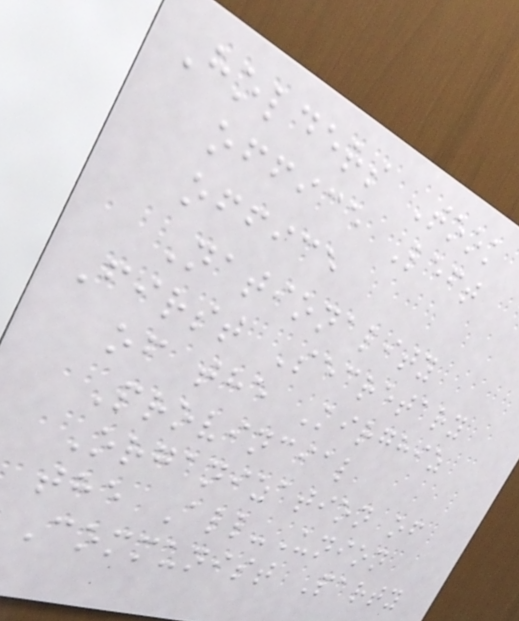Holders Took
office Left
office
Nationality
First Secretary
of the Kirghiz
Provincial
Organization of
the All-Union
Communist Party
